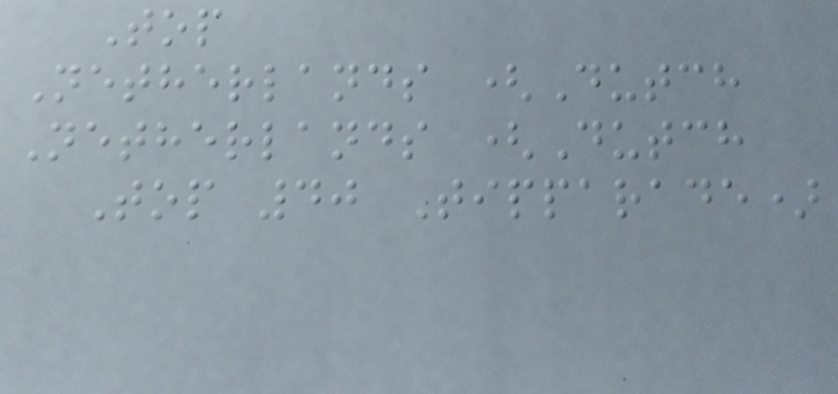Top
Netherlands (Dutch
Netherlands (Dutch
Top 40 Tipparade)
